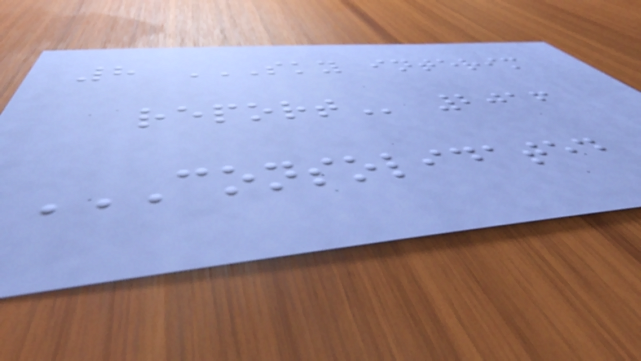8 SKY INTERIM
REPORT 2016
CONSOLIDATED
